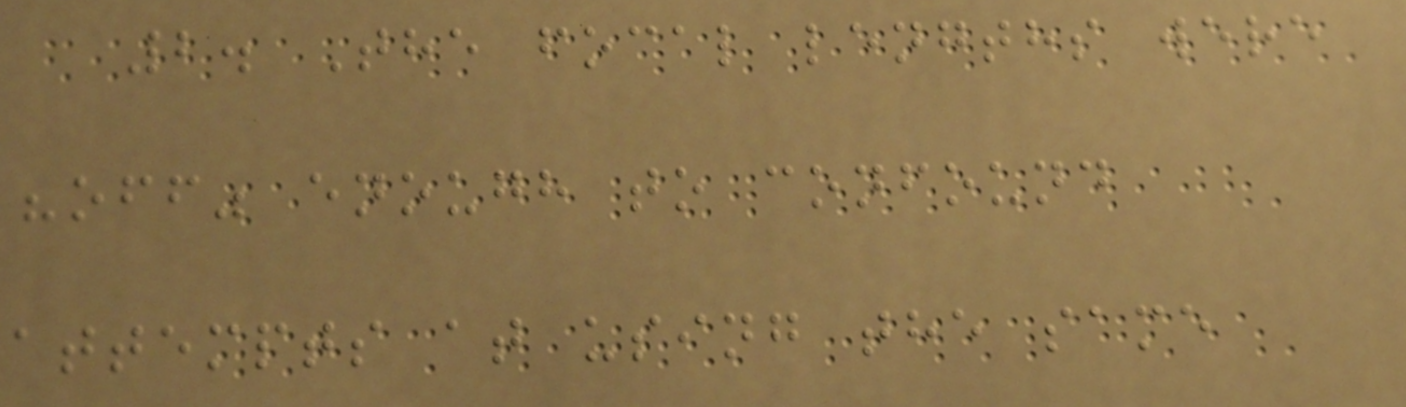2. The focal lengths were
"off" enough to confound
attempts at using the same
